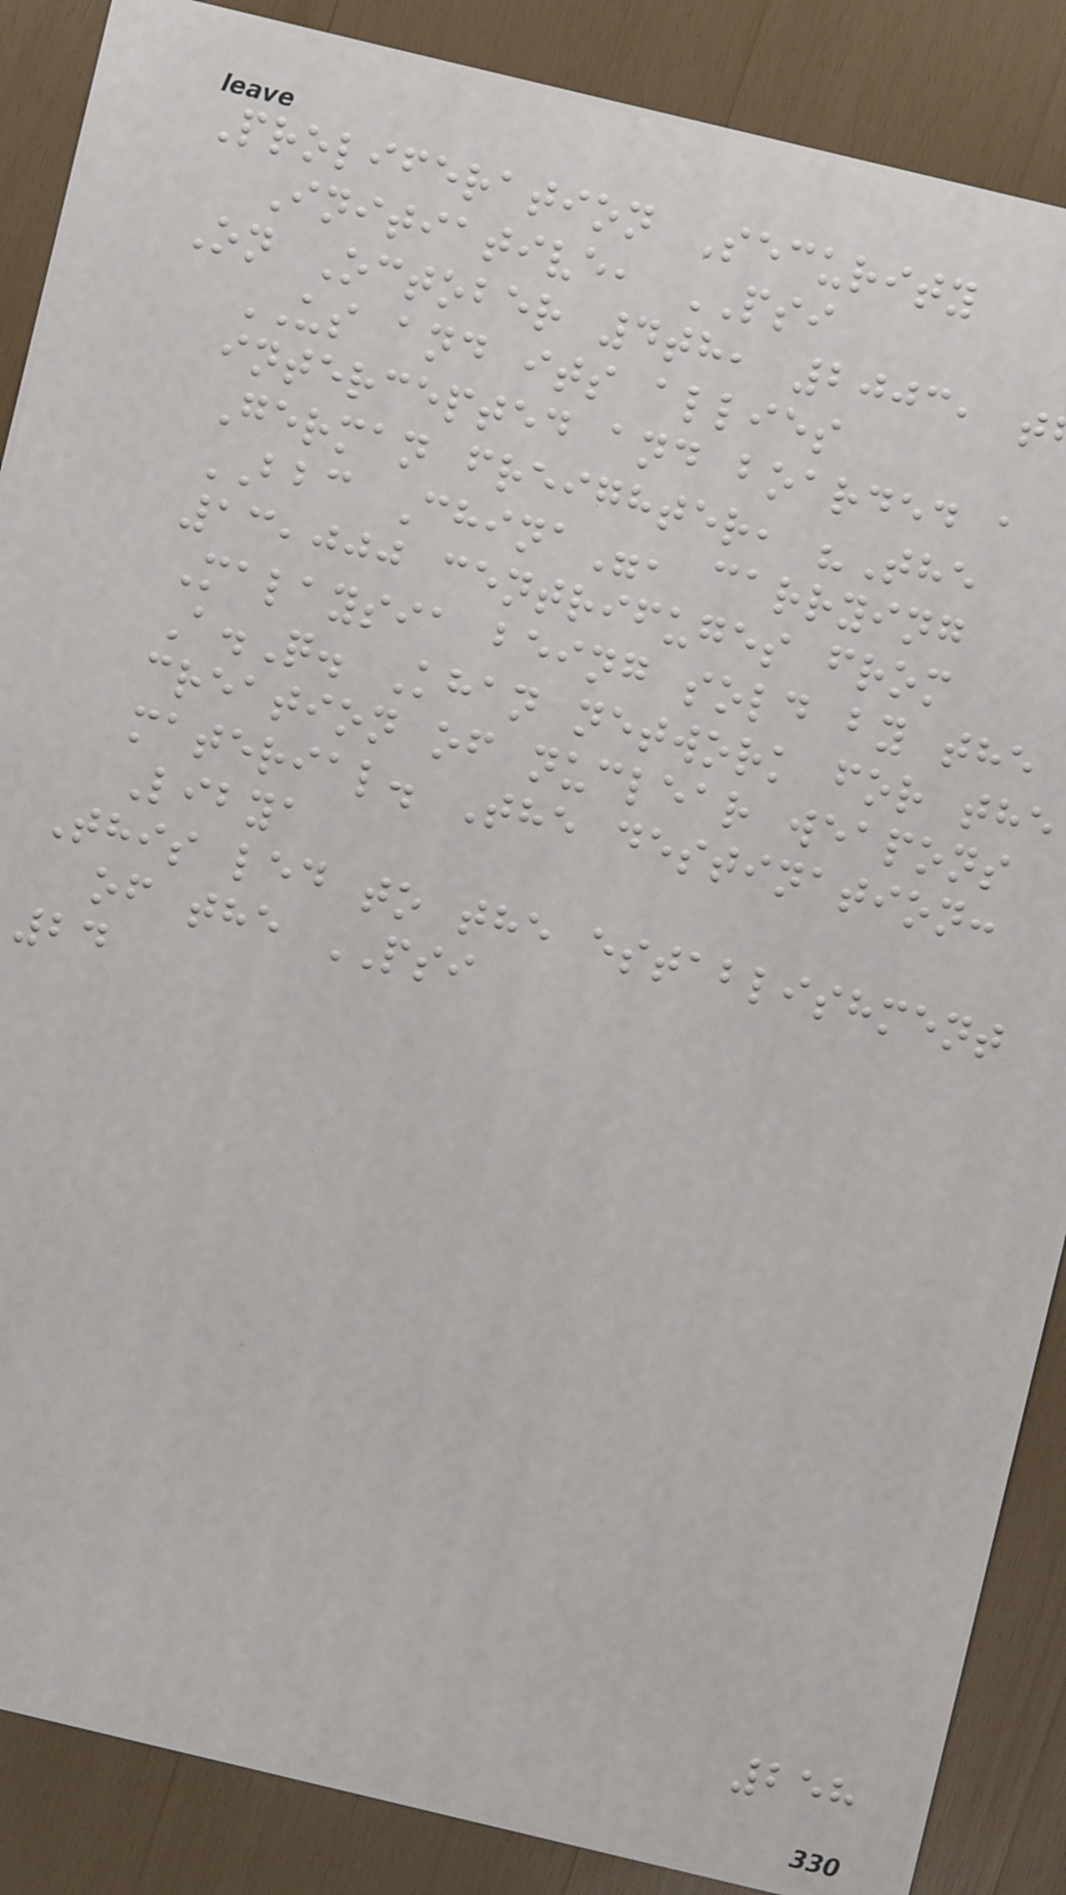Proliferation Security
Initiative, PSI
On October 4th, 2003, t
US and its allies
intercepted and boarded a
German freighter, "The
BBC China", carrying
13,000 centrifuges from
Malaysia being sold by the
A.Q. Khan network for the
creation of nuclear weapons
material. The destination:
Libya
This led to the establishment
of the PSI
24
258
